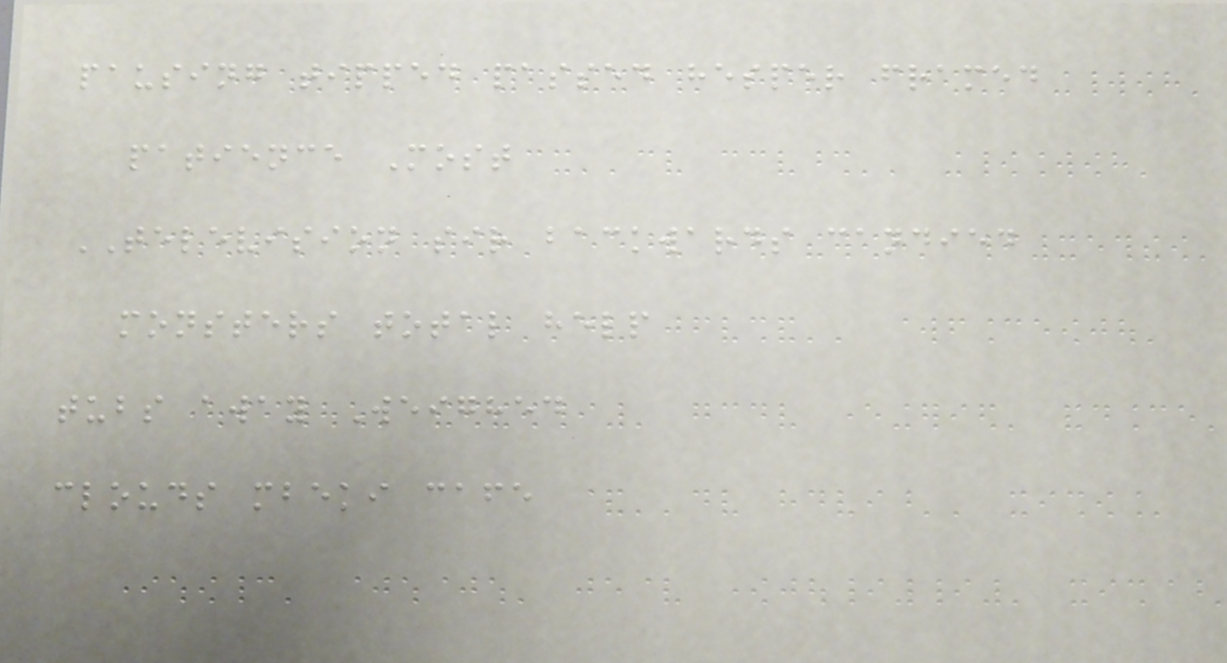pausing tipped passed hesper framed
patience Most
TELEVISION sir backwards candied
monsters total help
tubs away Weighed
clouds mbeki cafe
